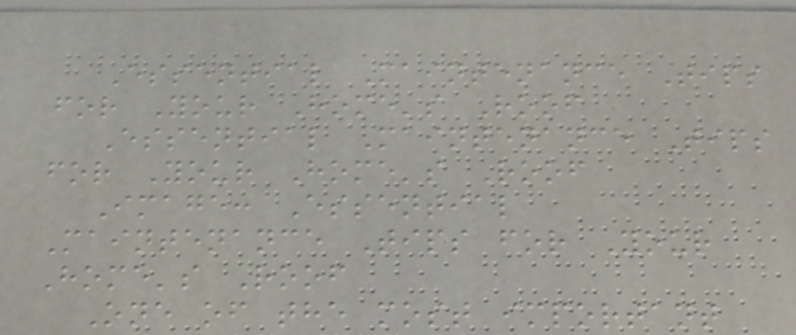Essential Maintenance Tips
for Your Home's Roof
Essential Maintenance Tips
for Your Home's Roof
Image: Essential
Maintenance Tips for Your
Home's Roof
One of the most important
